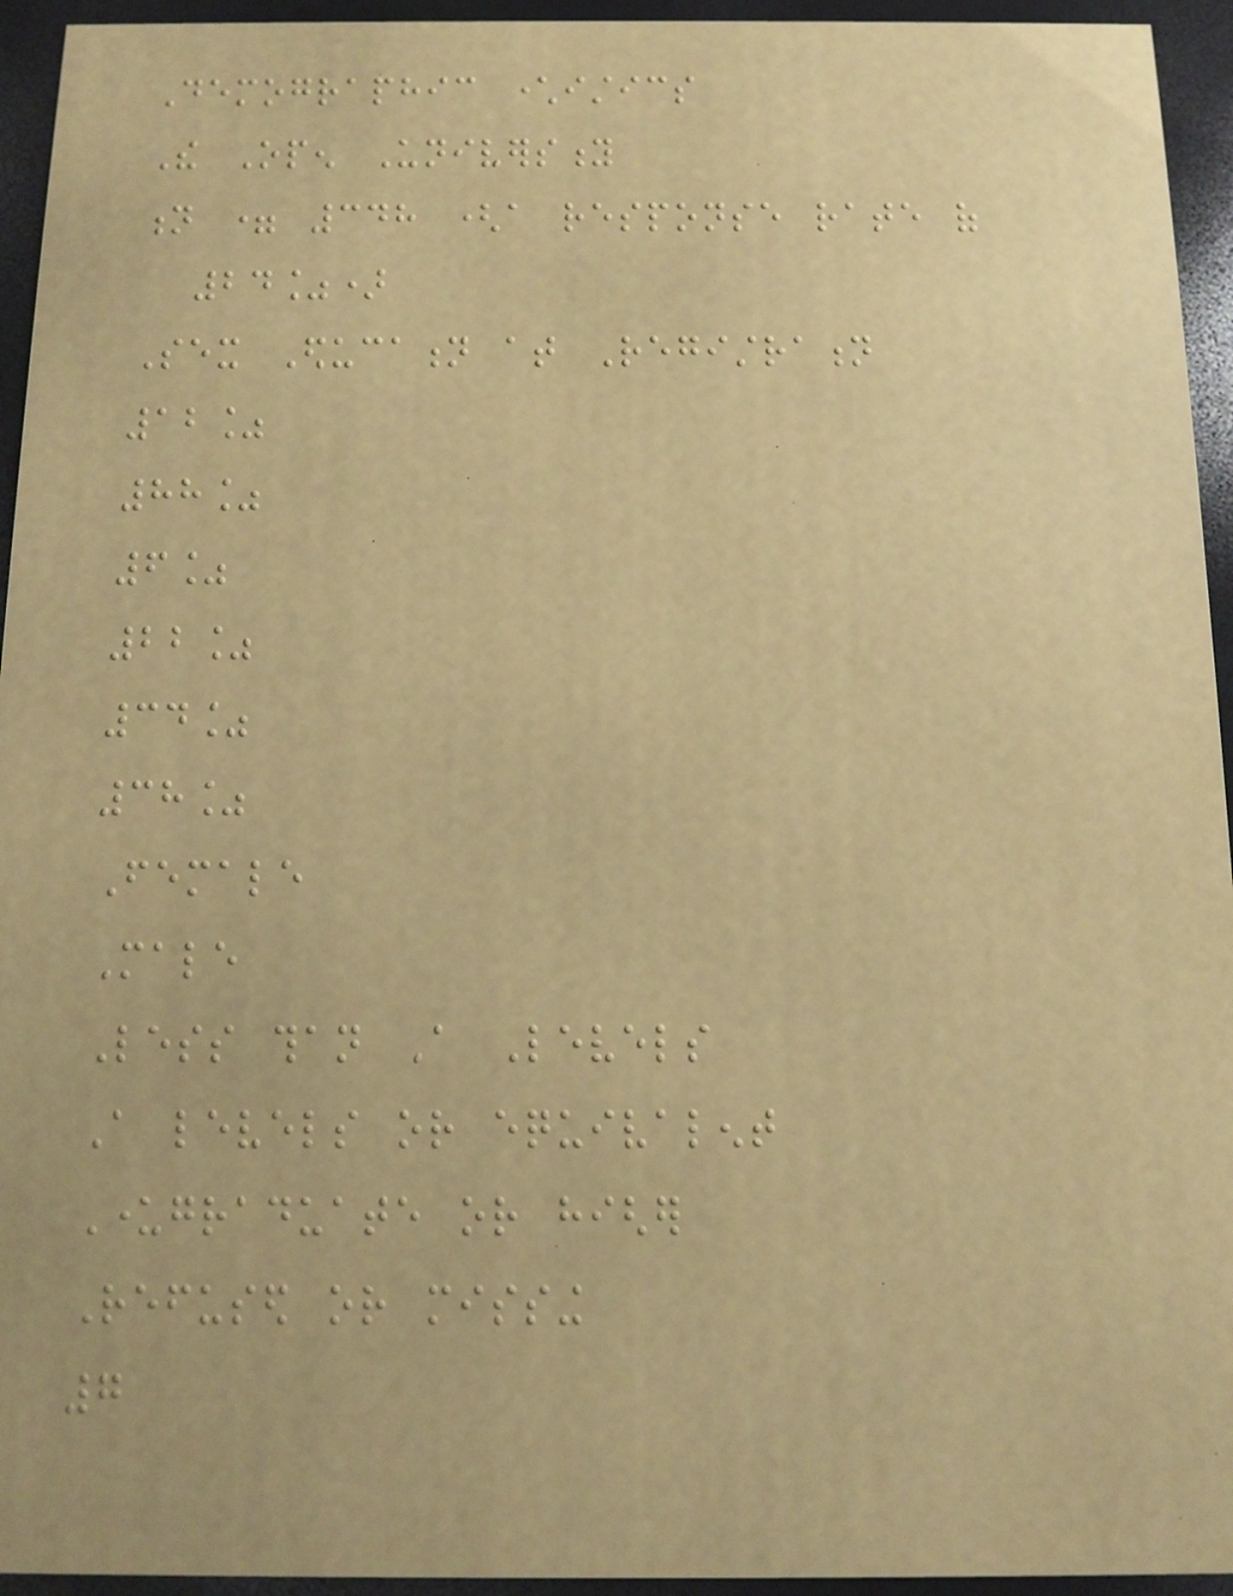Demographic characteristics
The Open University
n = 348 (a response rate of
24%)
Sex Education at Registration
12%
88%
6%
22%
34%
38%
Female
Male
Less than A Levels
A levels or equivalent
Undergraduate or higher
Refused or missing
7
